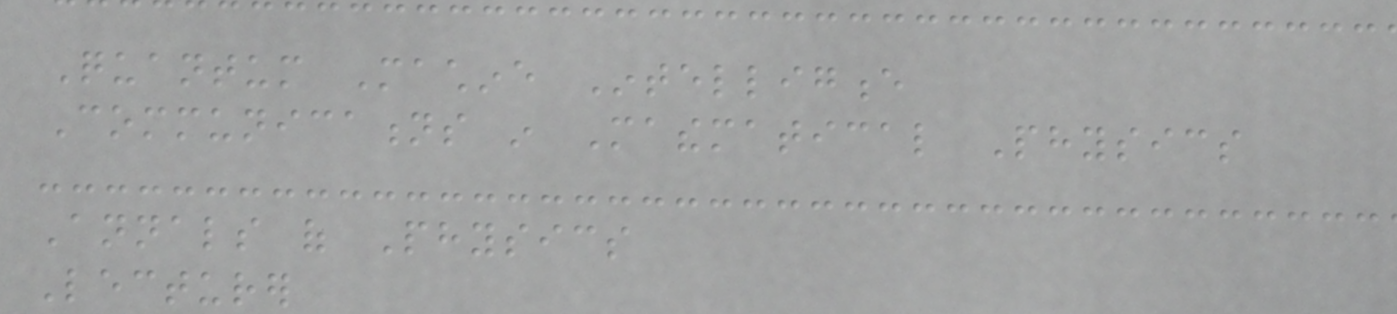Quantum Machine Intelligence
Communications in Mathematical Physics
Annals of Physics
Lecturer
